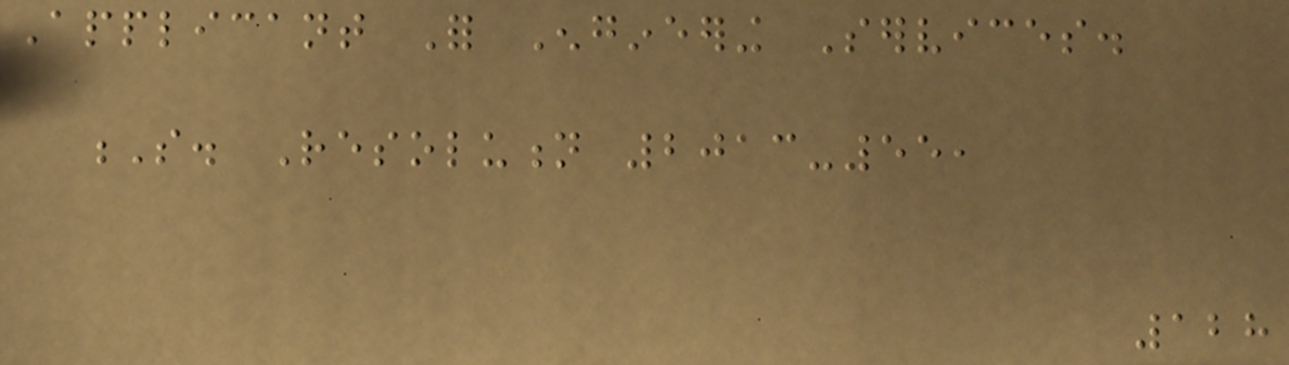Applicant For Engineering Services.
S. Resolution 2013-55,
128
